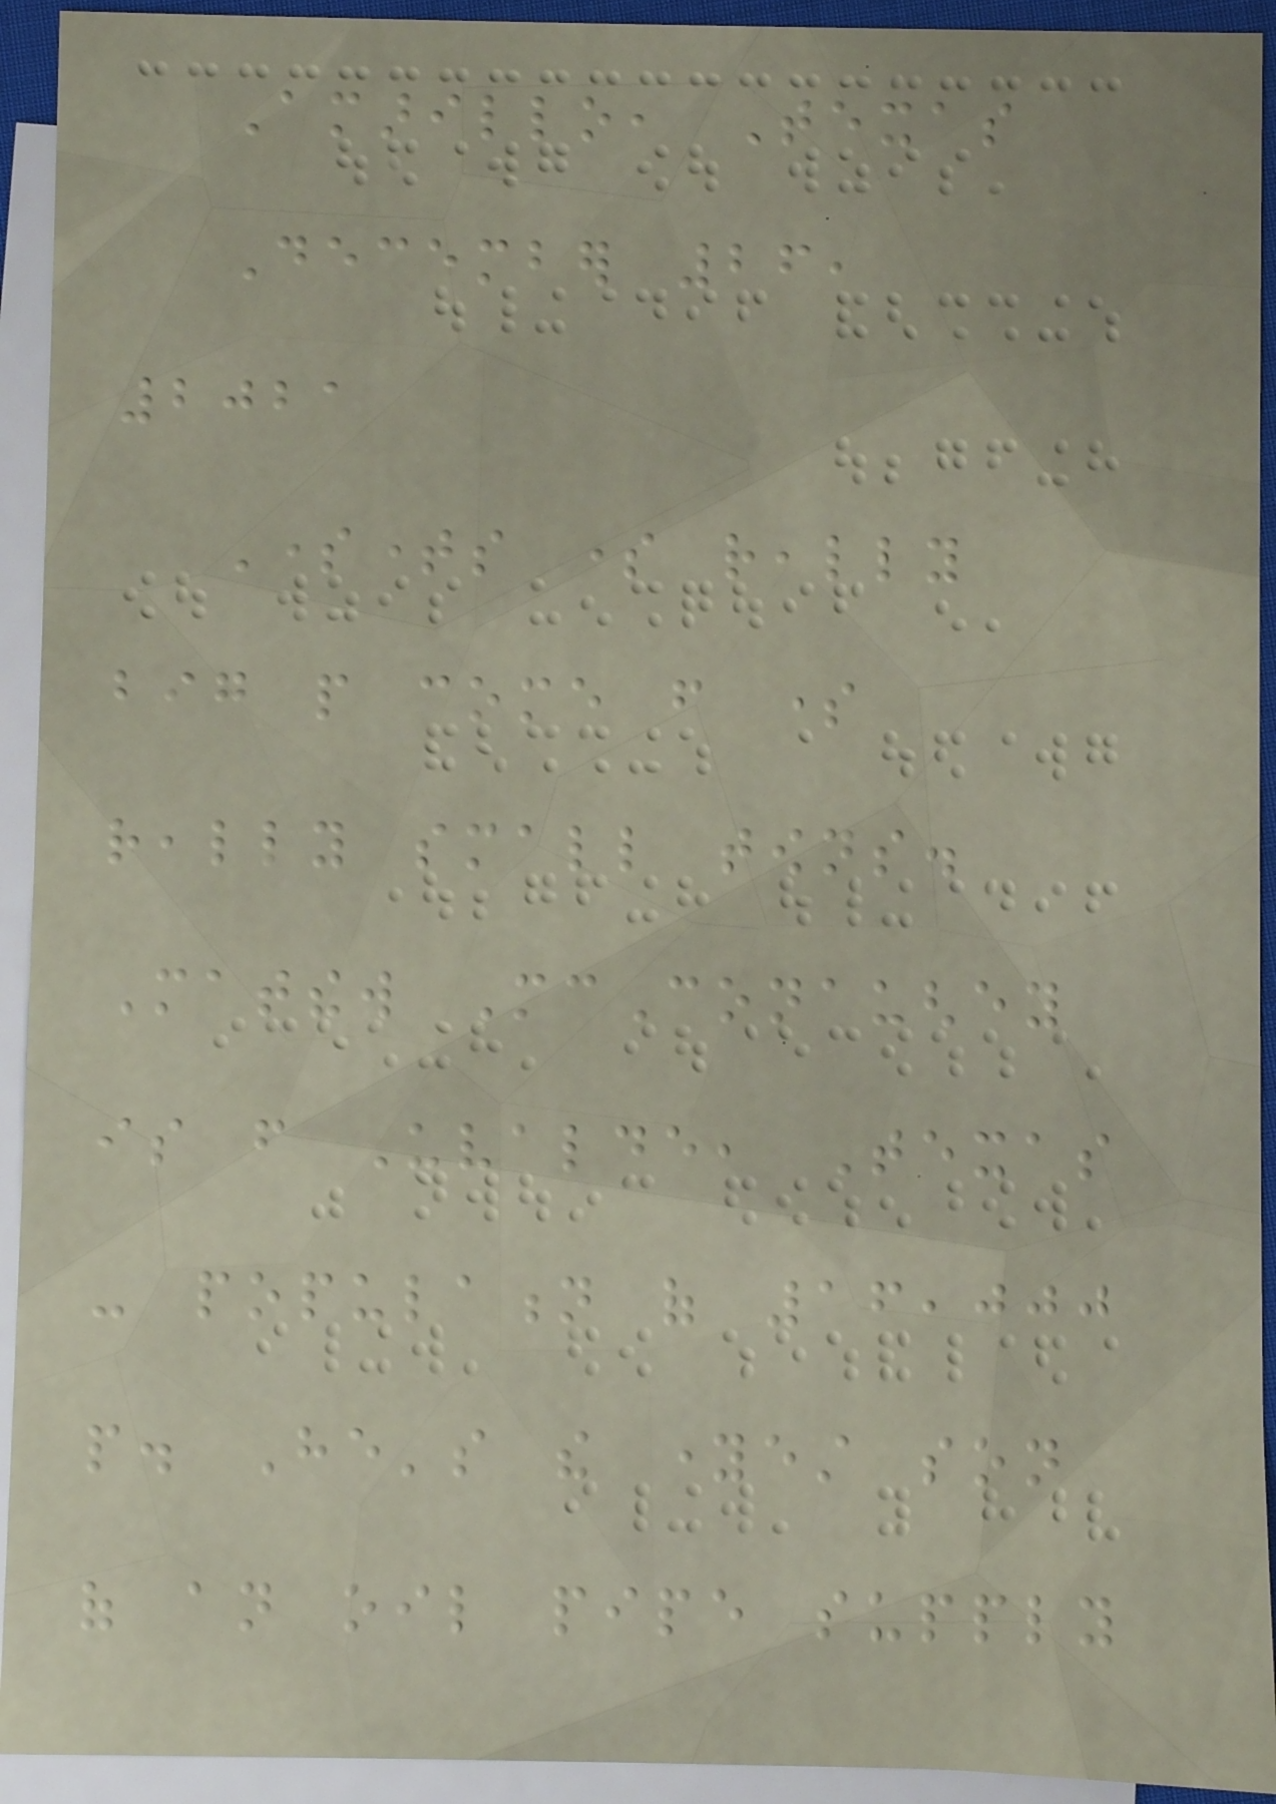Amarillo, Texas
December 26,
2021
Sometimes some really
big people come from some
really small towns.
Matthew McConaughey
is from Uvalde, Texas
- population of 16,000
people. He's the youngest son
of an oil pipe supply
